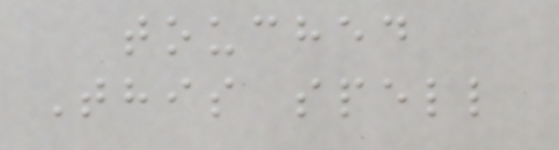touched
This spell
